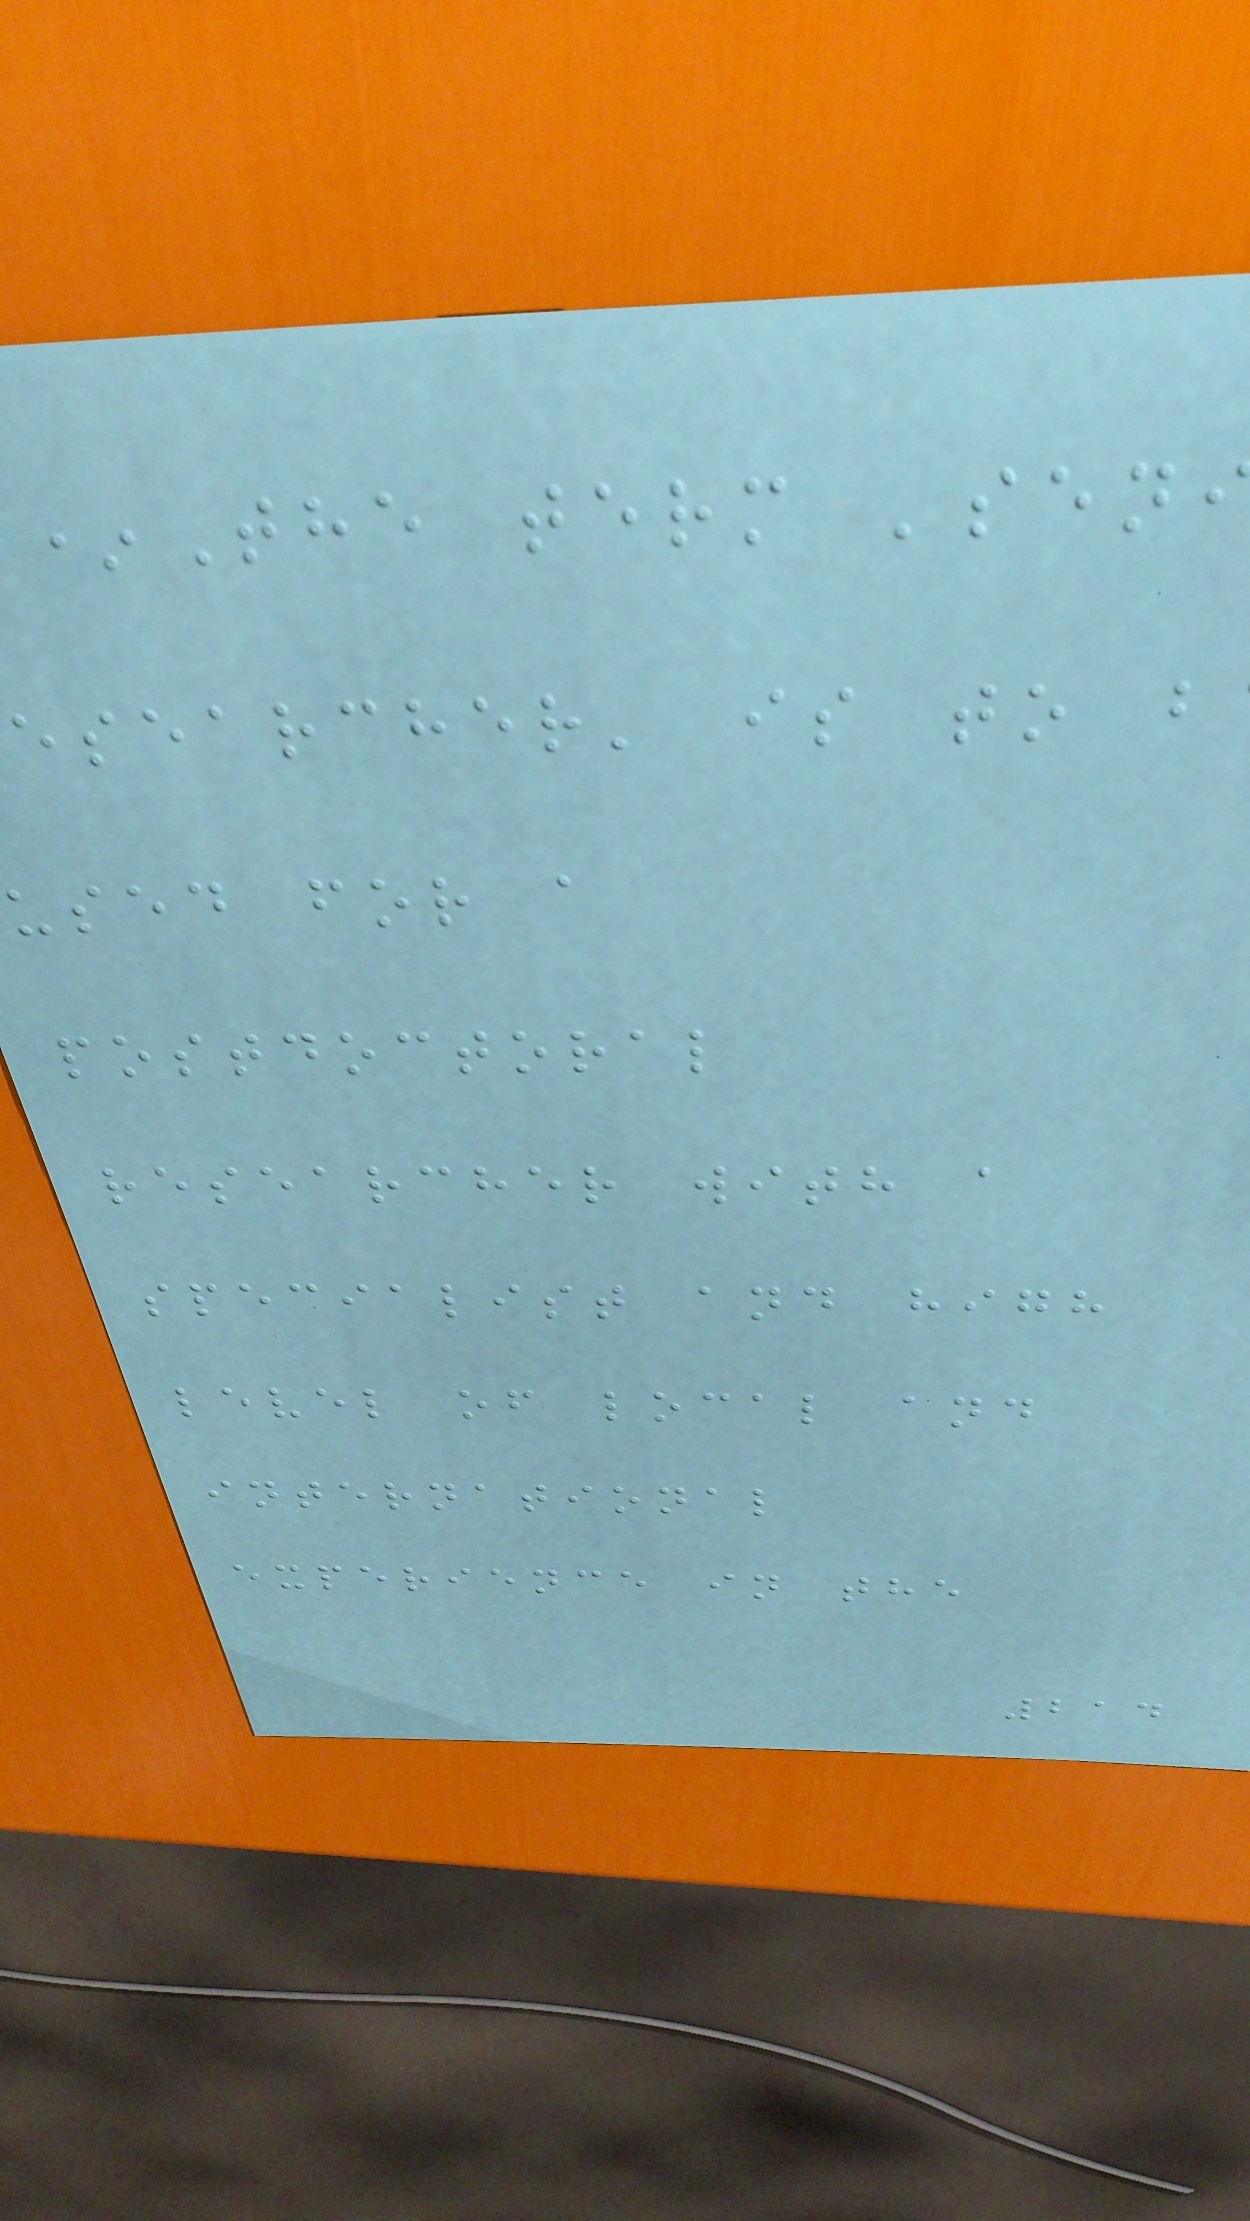*The term 'sen
esearcher' is to b
used for a
postdoctoral
researcher with a
specialist and high
level of local and
international
experience in the
214
